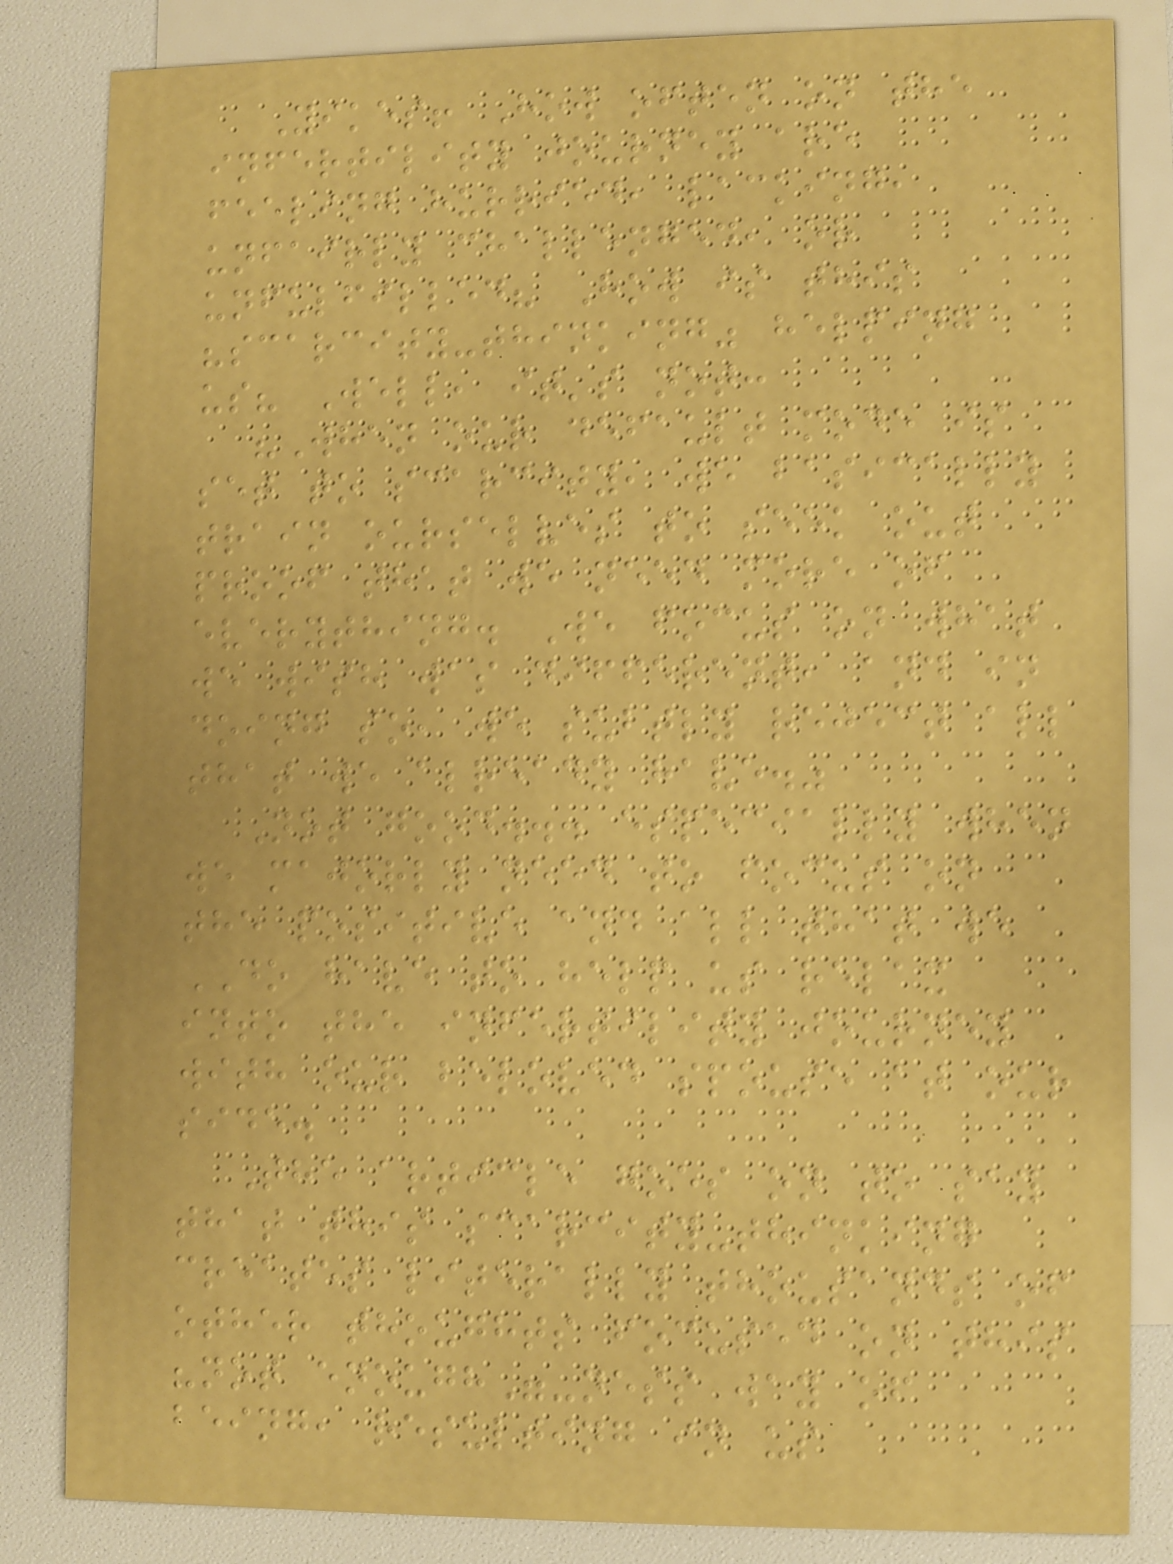Yikes! How often on the
infertility journey are
feeling hurried, lacking,
unfairly challenged, or
unfulfilled? How is this
"scarcity-thinking" helping
us? Well, it's not:
"When our default mode is
set to scarcity, we basically
train ourselves to seek out
proof that we need more of
everything. We focus on what
we wish was different, and in
doing so, we subtly reject all
that we already have."
Not good... especially when
we majorly need to focus on
the positive and all that we
DO have to help us relax
into the infertility journey
with our beloved spouse at our
side.
The article goes on to say
that this scarcity-thinking
creates literally thousands of
other thoughts focused on this
"not enough"-ness way of
being, resulting in us
